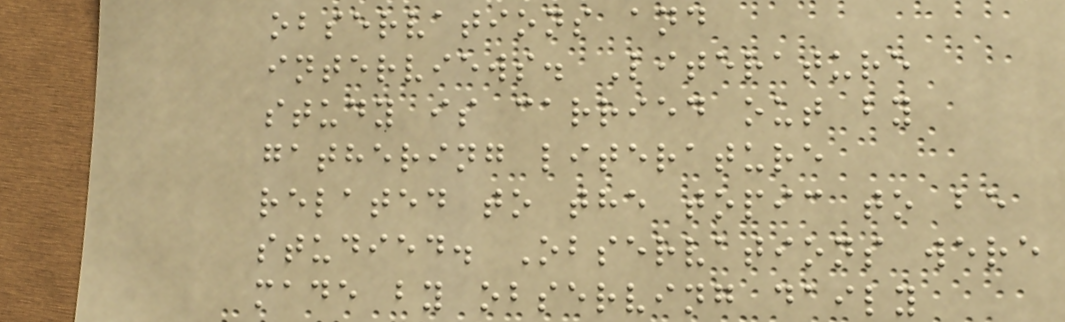observations and
interviews. Literature
study is carried out by
gathering literature
related to the topic to be
studied. Observations were
made by observing daily
